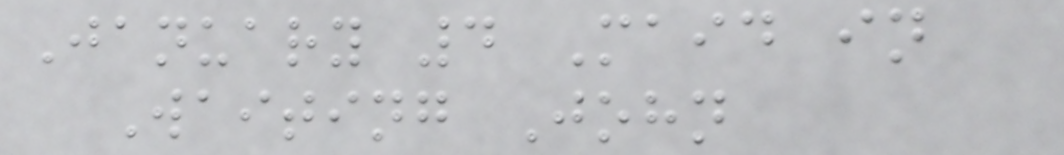January 4 Maid in
Waiting John
